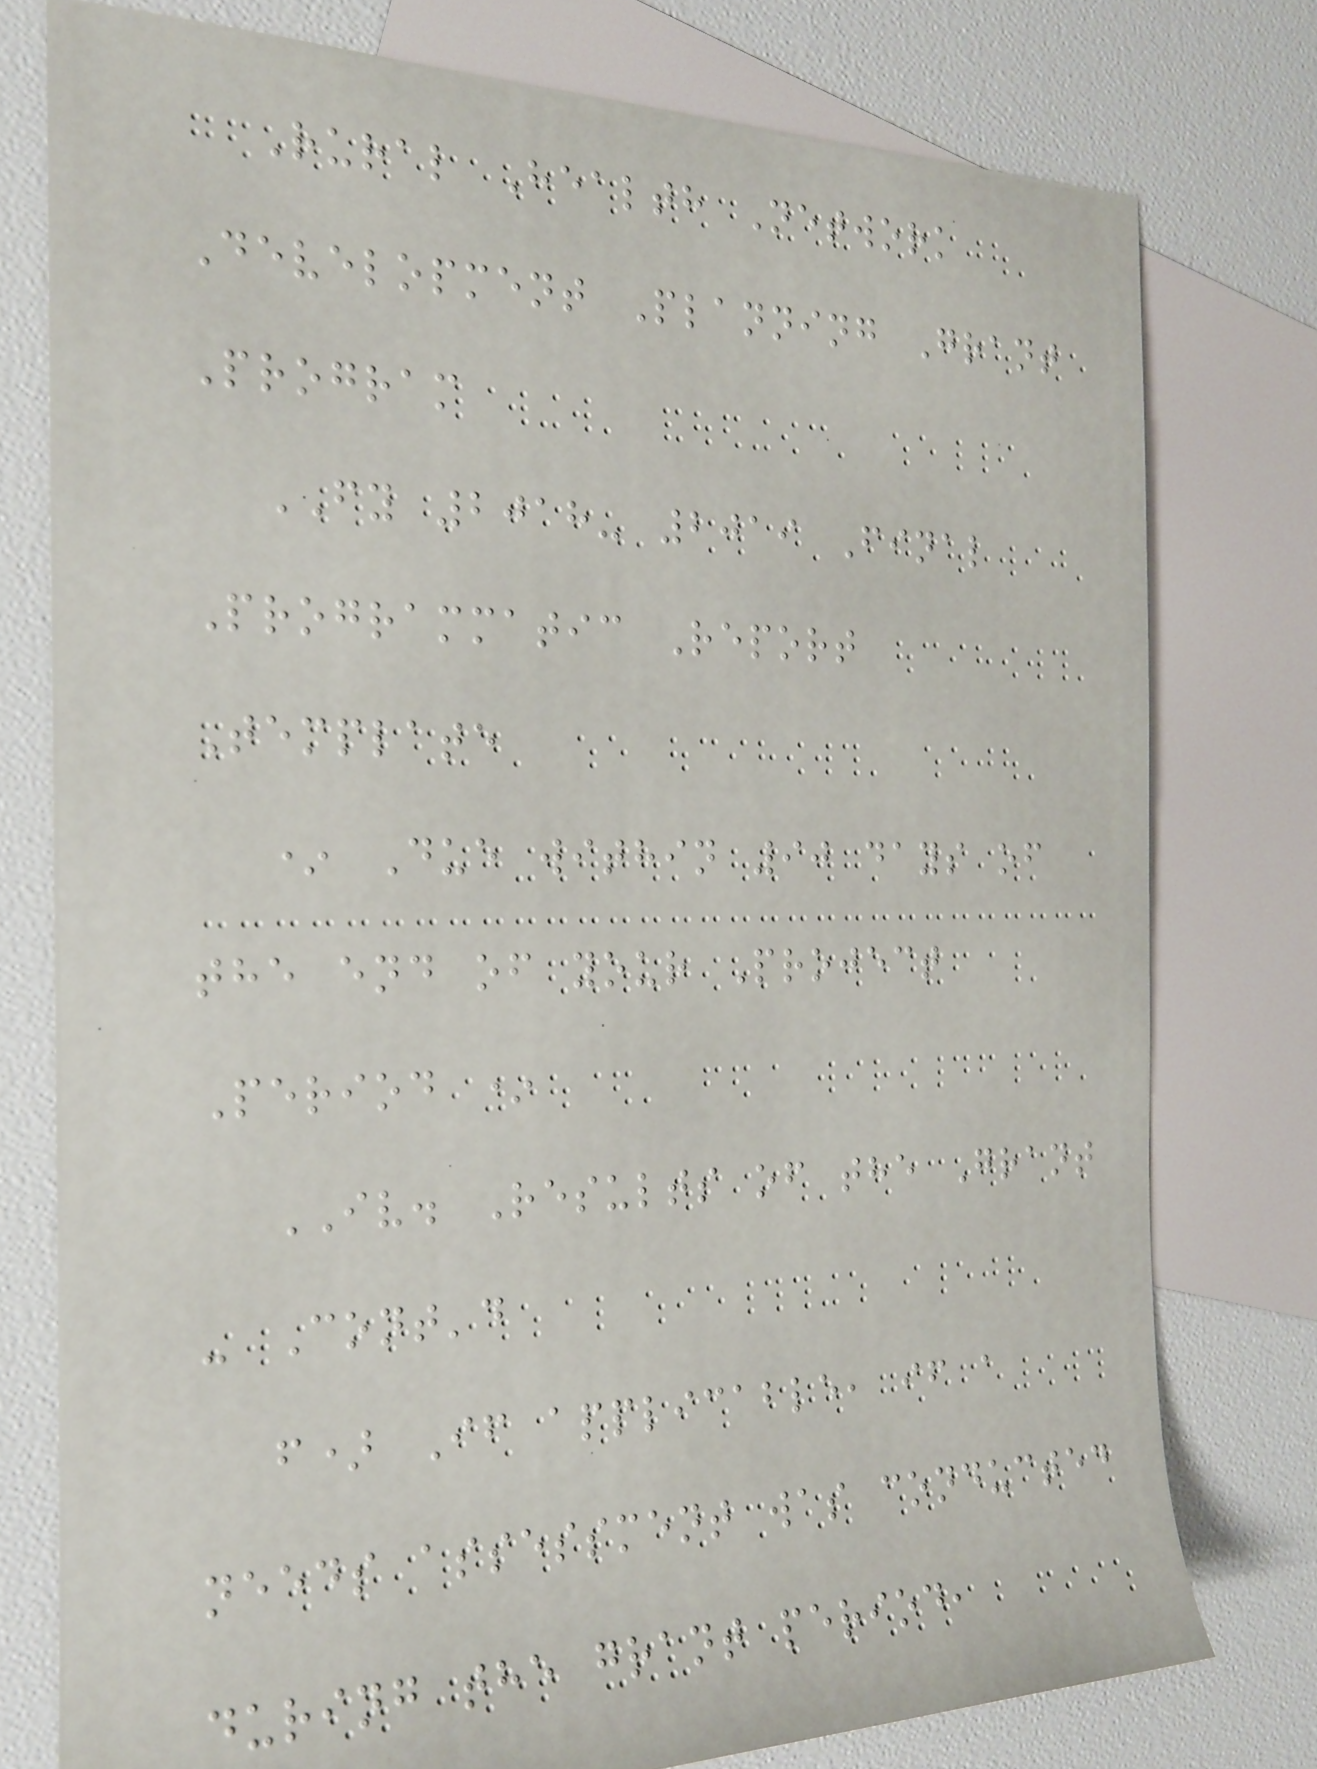Rural Health Network
Development Planning Grant
Program
FY 2018- 2019 Final
Programmatic Report
Template
* Due within 90 days of
the end of your Project
Period *
IV. Results of the Grant
- Cont'd
f) If applicable, if a
needs assessment was conducted
during the grant period,
